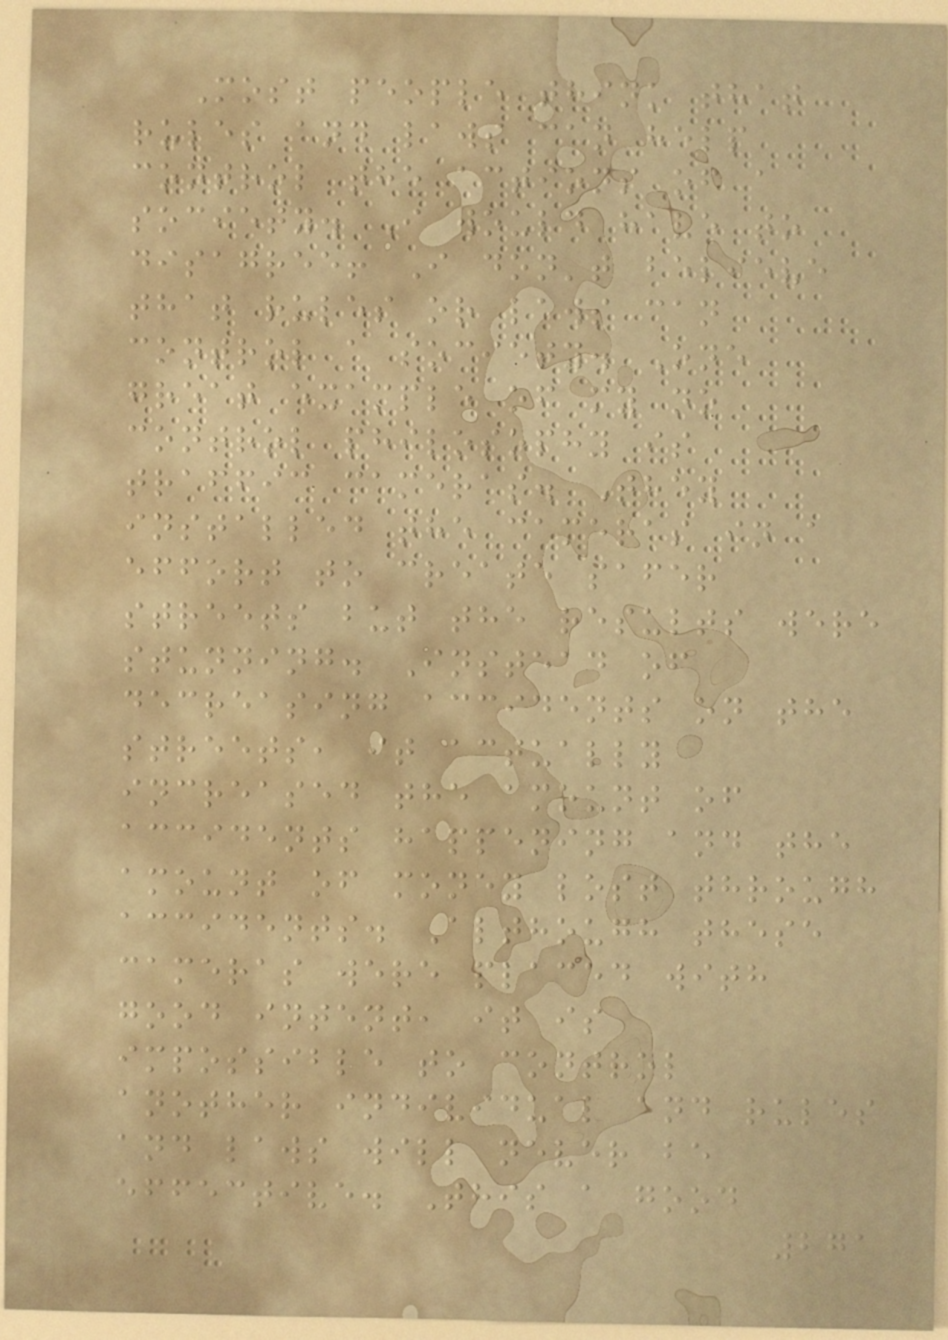Most people think that
rules and laws can help
control the actions of a
society. I would have to
disagree! I don't believe
that rules or laws can
control a society. One
great example of my no
control philosophy is
traffic cameras. They
installed the cameras in a
effort to create safer
streets but the results were
stunning. Instead of
decreasing accidents on the
streets, it actually
increased the amount of
accidents happening and the
amount of money lost through
accidents. Although these
cameras were placed with
good intent, it is
impossible to control
another individual and rules
and laws will never be
effective. This a good
271
